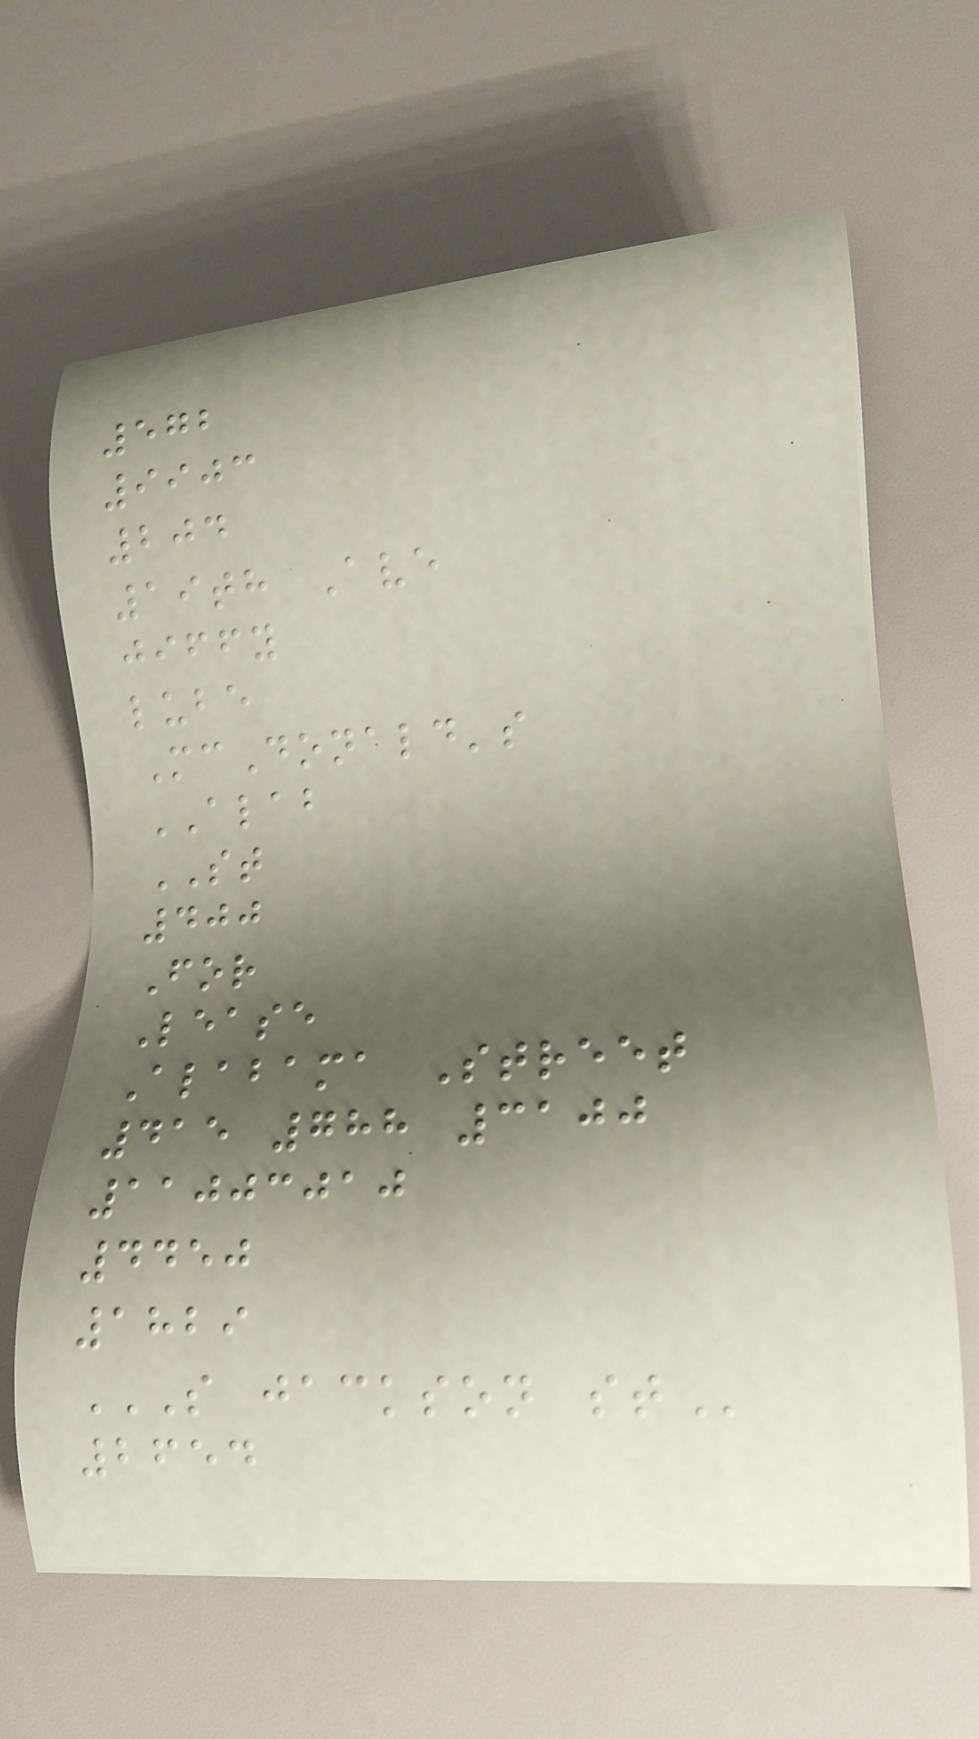572
9903
204
19th Ave
jiffy
lube
McDonald's
ALAB
ST
400
For
Lease
Alabama Street
415 788 3100
11003010
4450
1829
S JACKSON ST
2654
